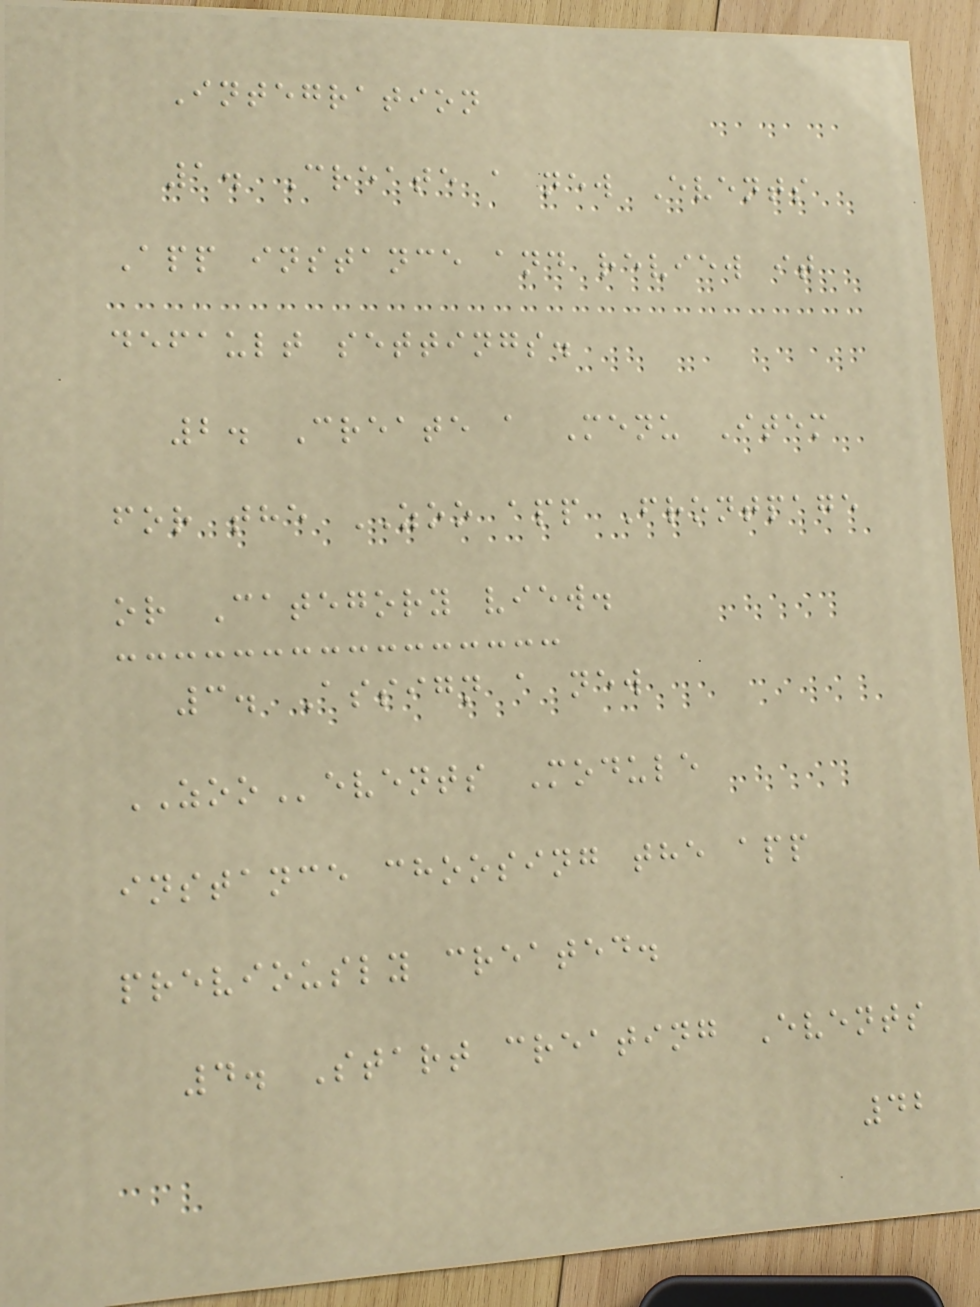Integration
1. Create a new Events
App instance and review it
default settings.
2. Create a Menu Item
for the ZOO app Frontpage
or Category view.
3. Assign a new
ZOOevents Module
instance choosing the app
previously created.
4. Start creating Events
42
